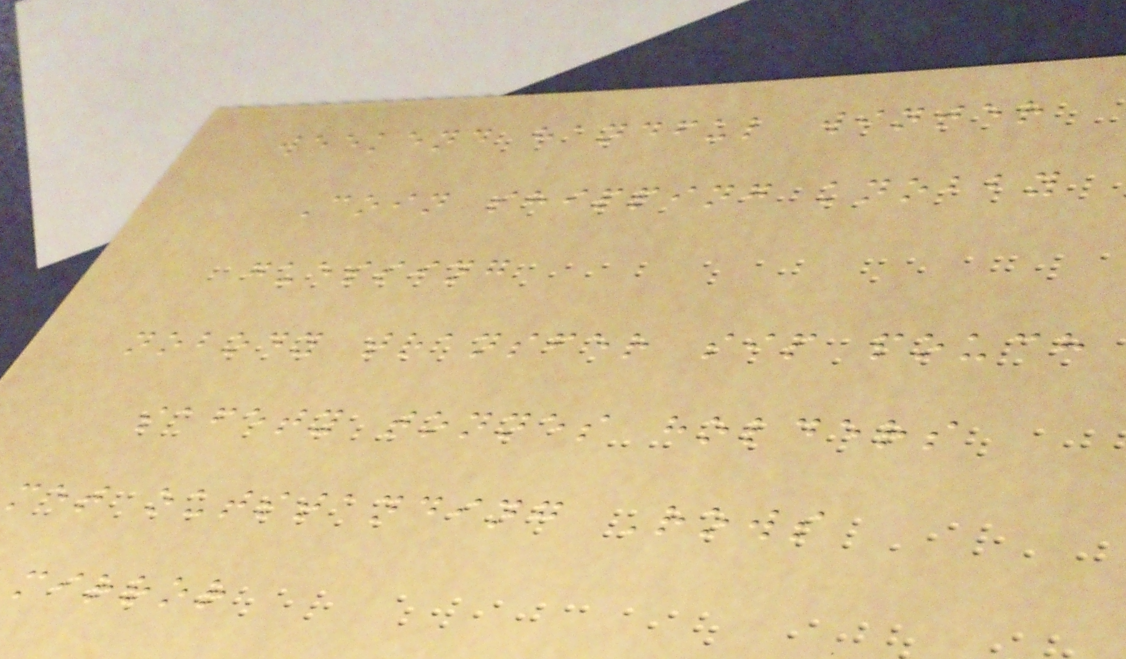weekend handful winter
Coin shipping knobby
guessing
nobody transfer sip pouch
safety tonnes holders
met outstanding Rows
mirror
